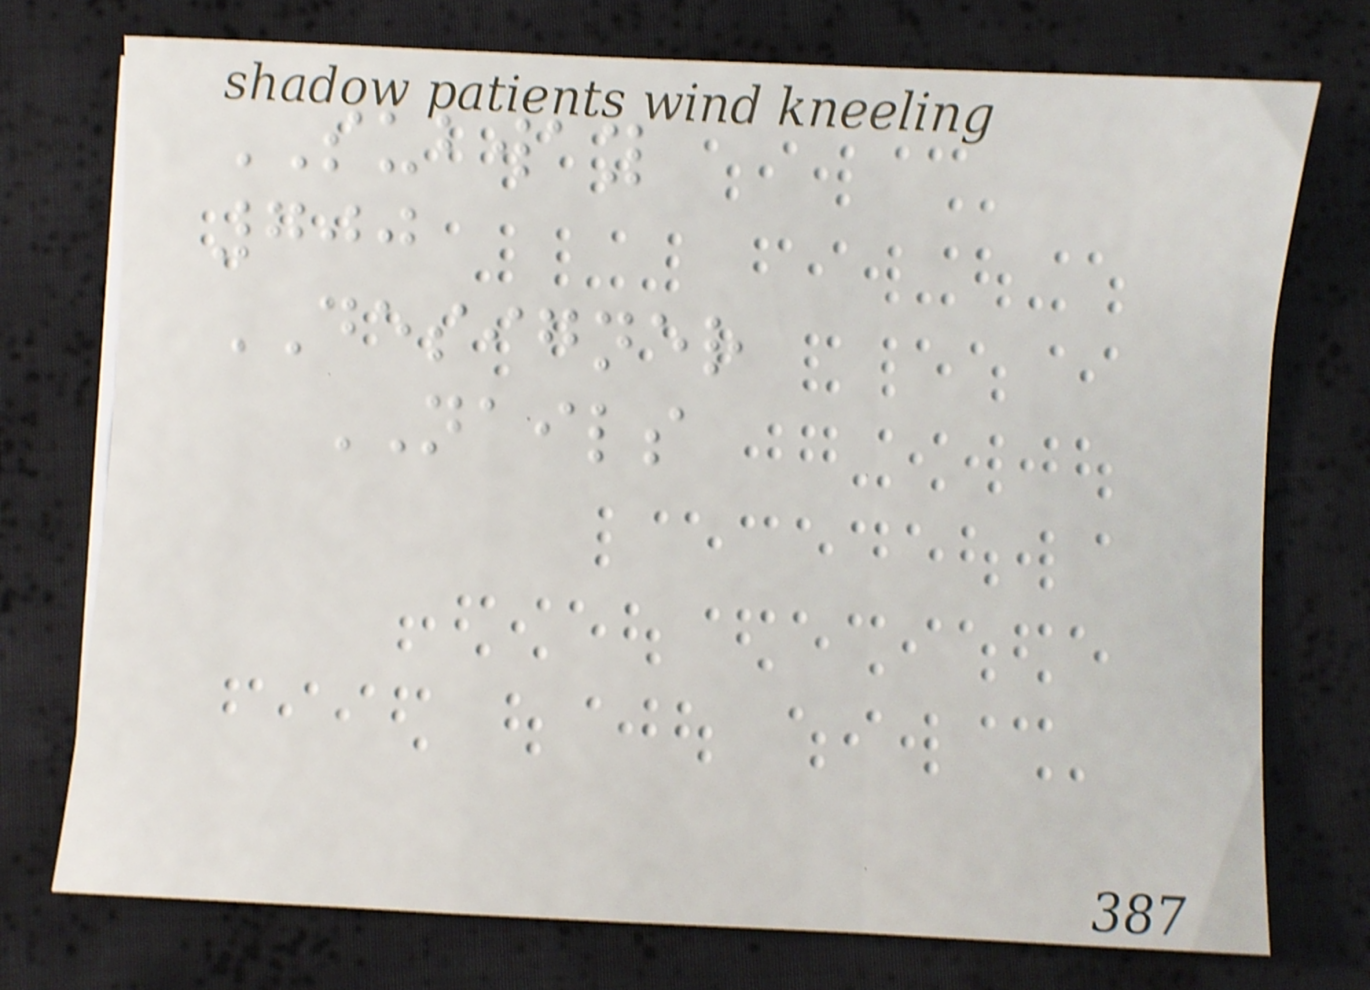SUBWAY
700
DESIGNER
NAILS
